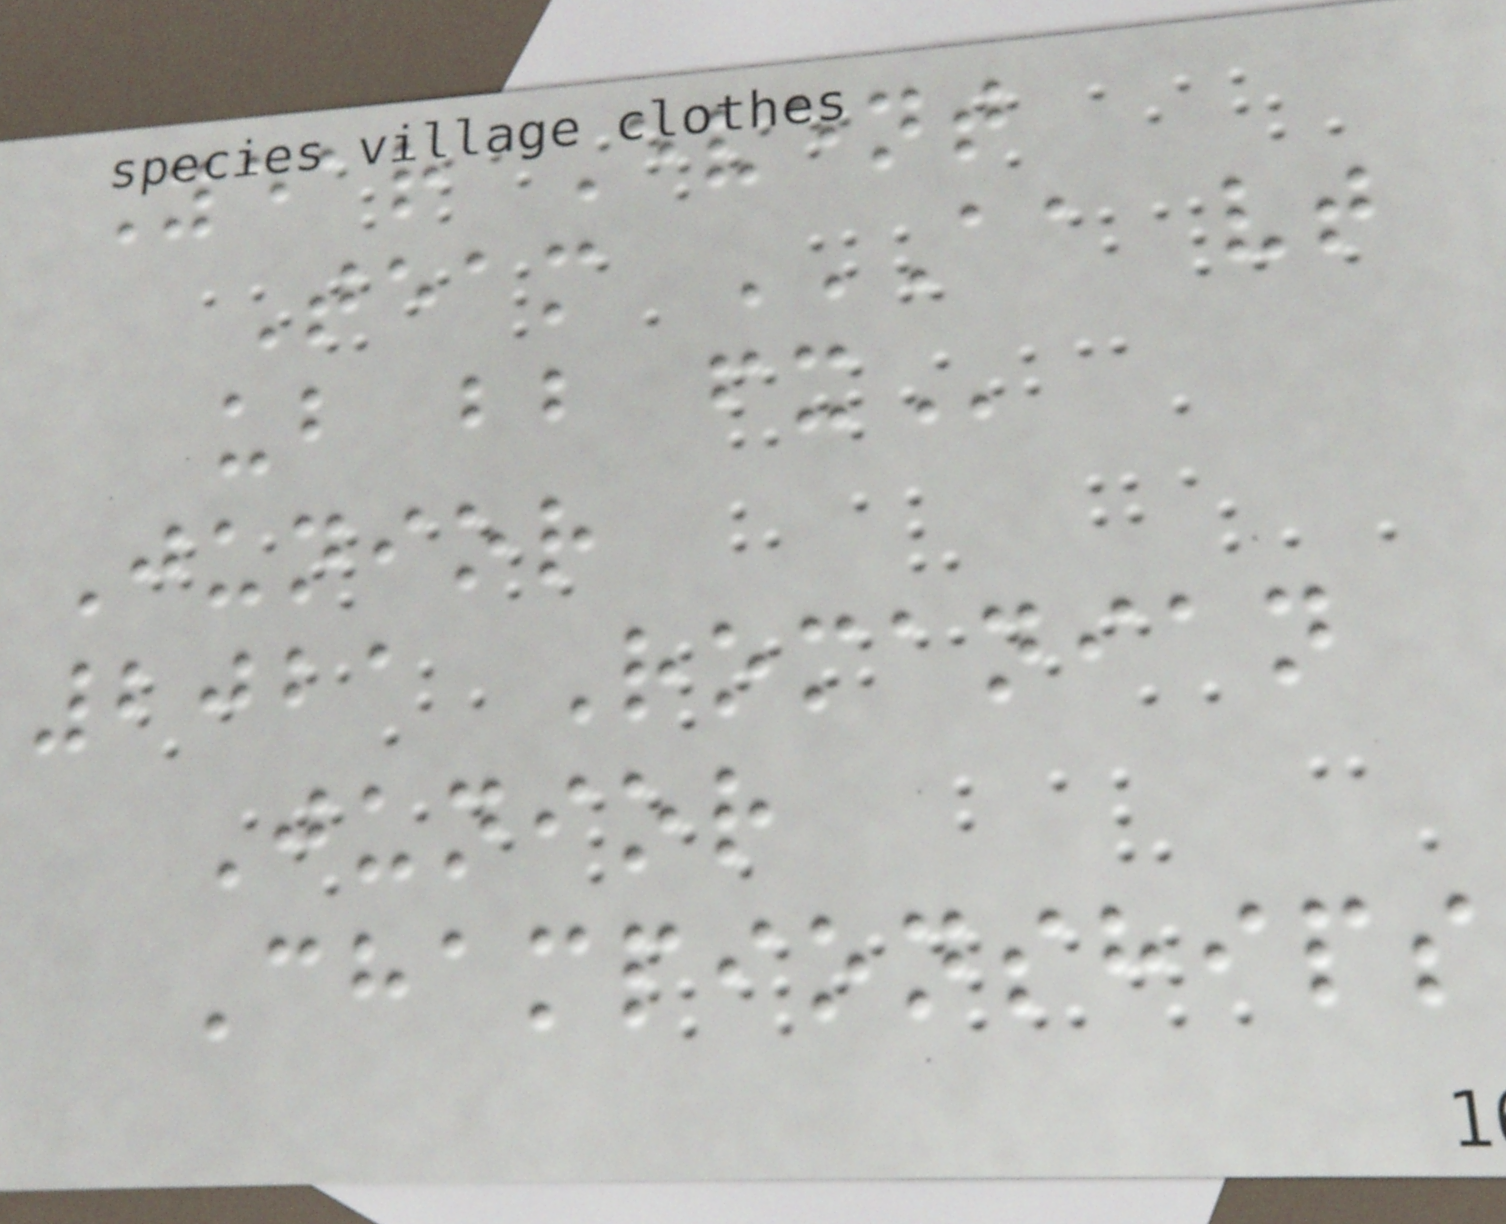Year Event
Team AA VT
UB BB FX
Junior
2021 Romanian
Junior
Championships
